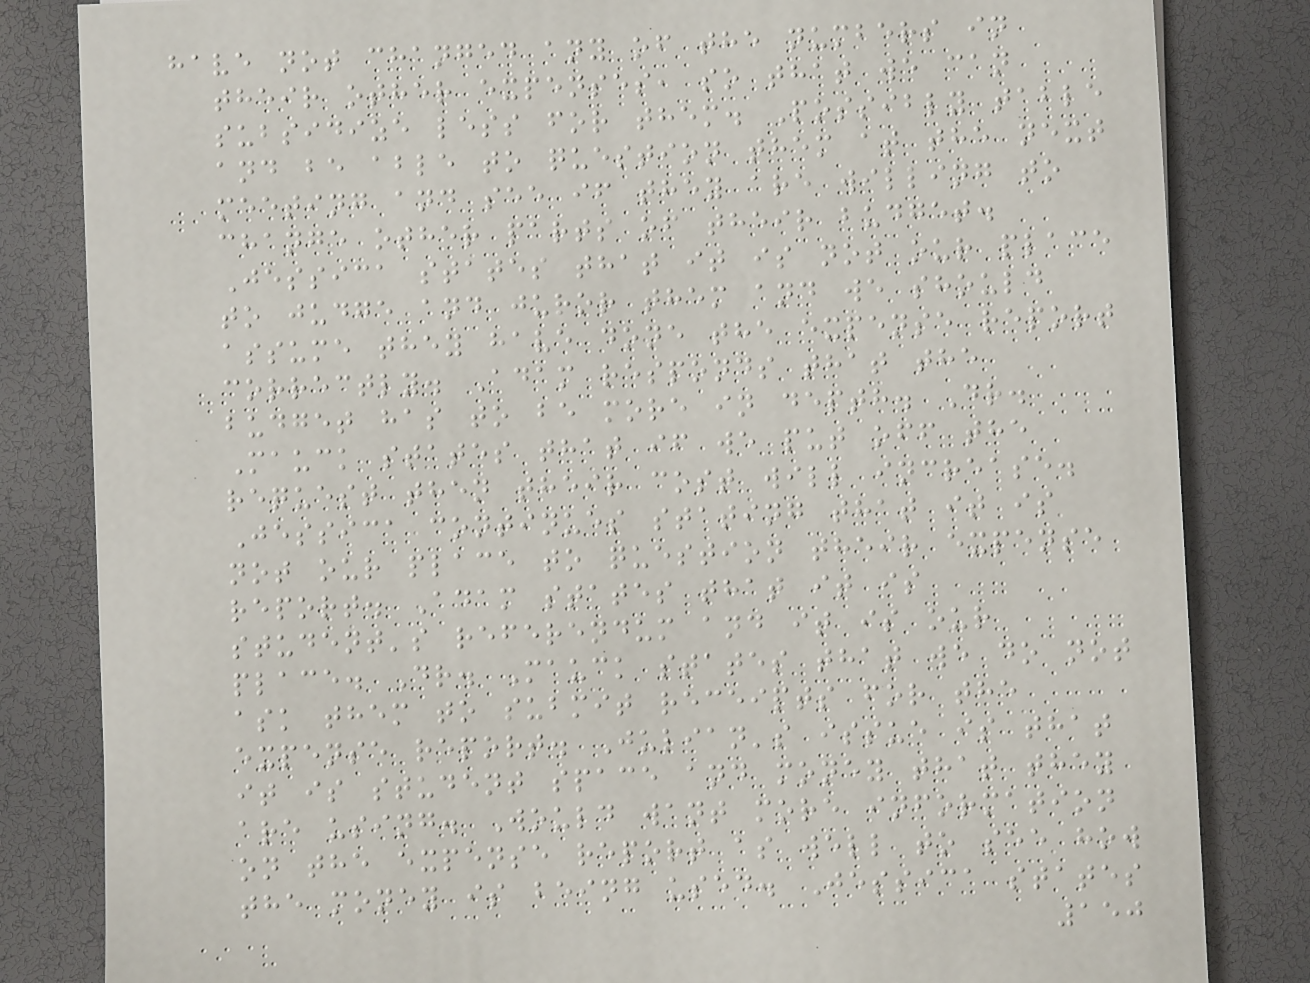have not changed any of the numbers in
their other expenses, so that we can
subsidize less for them. Possibly table
and be able to question them at the next
meeting and see if they are willing to
change other parts of their budget.
Jessica states that it is not our place
to judge and juror them and we should
assume they have done the expense report
correctly. Adam responds that the
budget has to be more in depth. Dr.
Mauck states that if we put off the
request then their cost will increase.
Jessica continues stating that it is
not our place to question their expense
report. Adam states that it is
student's referendum and it is our
place. Dr. Mauck states that we do not
ask them to submit receipts for the
expense report. Julian's issue is that
it is student space and money that they
are using. Would want more information
on the expense report as well to see how
the money is being used. Jessica states
150
